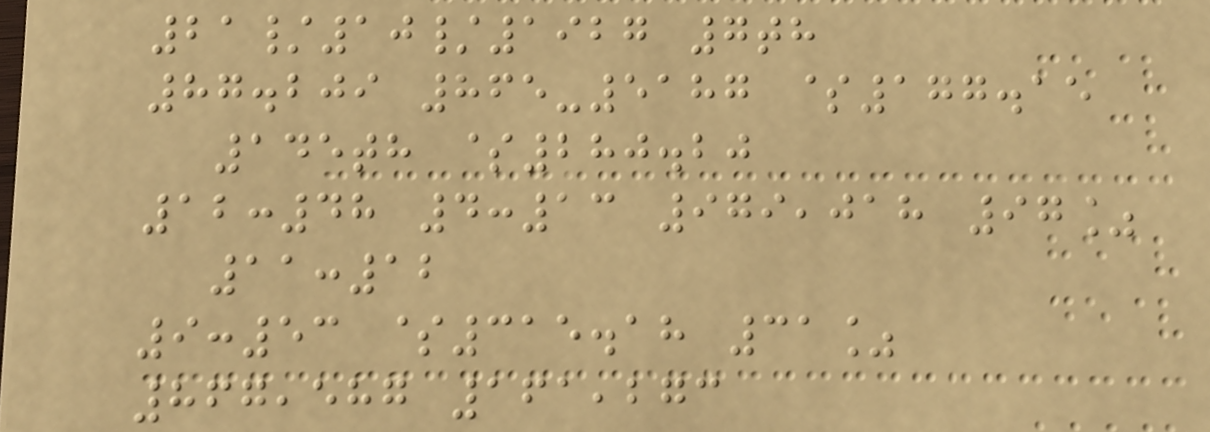21/10/1927 7th
87.209 865-5187 $177.15
145th $280.20
12:48 4:13 979,018 97%
11:12
9:53 $315.18 31%
867,587 161,273
